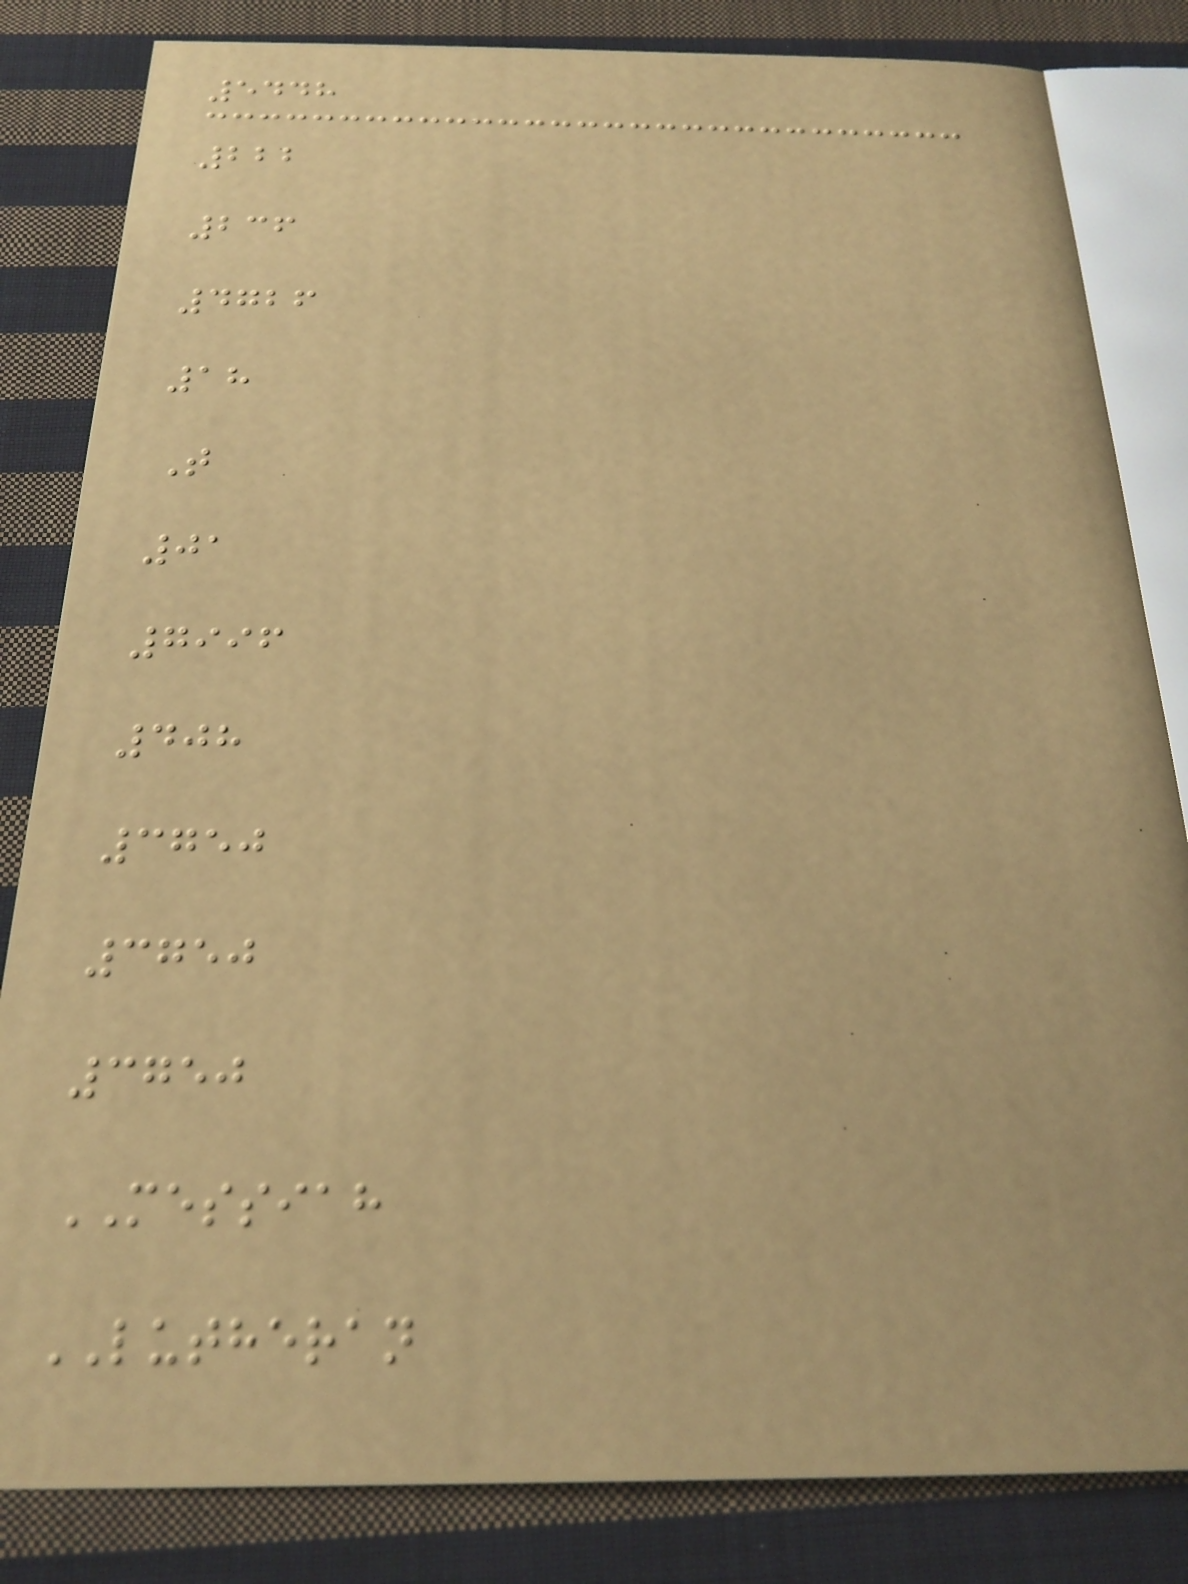5448
222
236
4726
18
T
01
7996
408
3750
3750
3750
MESSIAH
LUTHERAN
